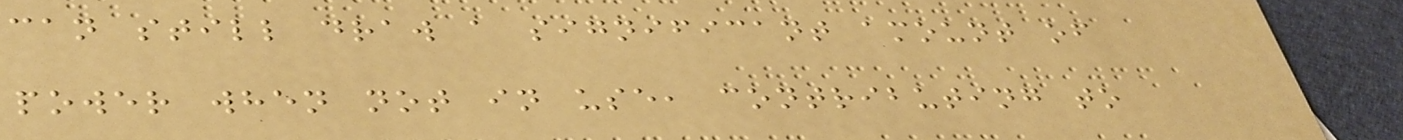can still draw a significant amount of
power when not in use, contributing to
